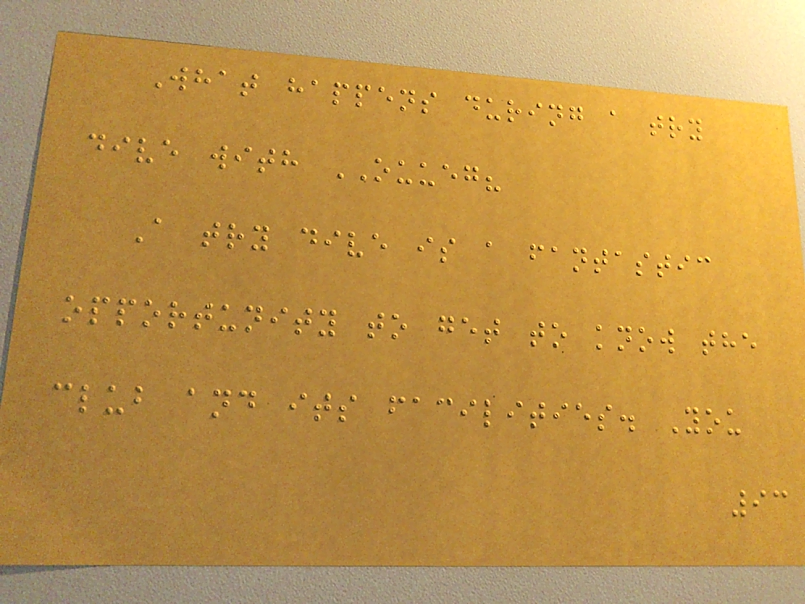What happens during a try
dive with OUUEG?
A try dive is a fantastic
opportunity to get to know the
club and its facilities. You
93
